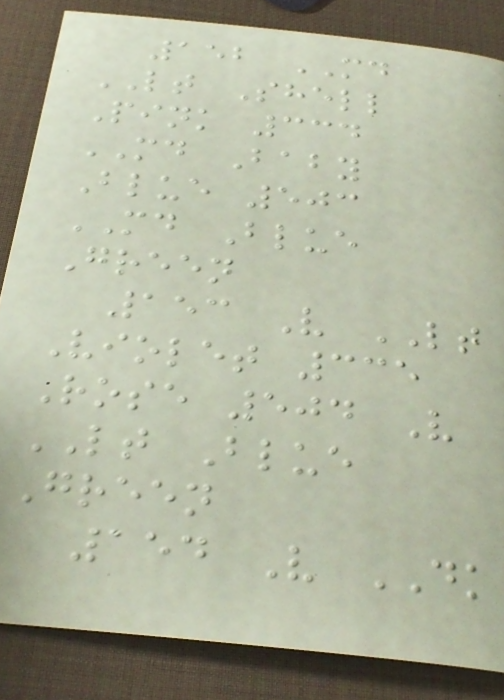152 MD
LT Shell
Pink 334
MD Baby
Blue 503
MD Blue
Green
153 V LT
Violet 335
Rose 504 V
LT Blue
Green
154 V DK
